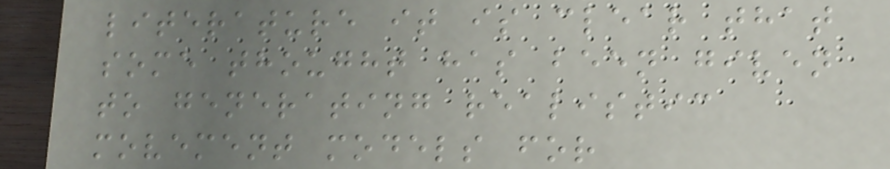literature it is clear that
some thought has been given
to generating realistic
movement models for
